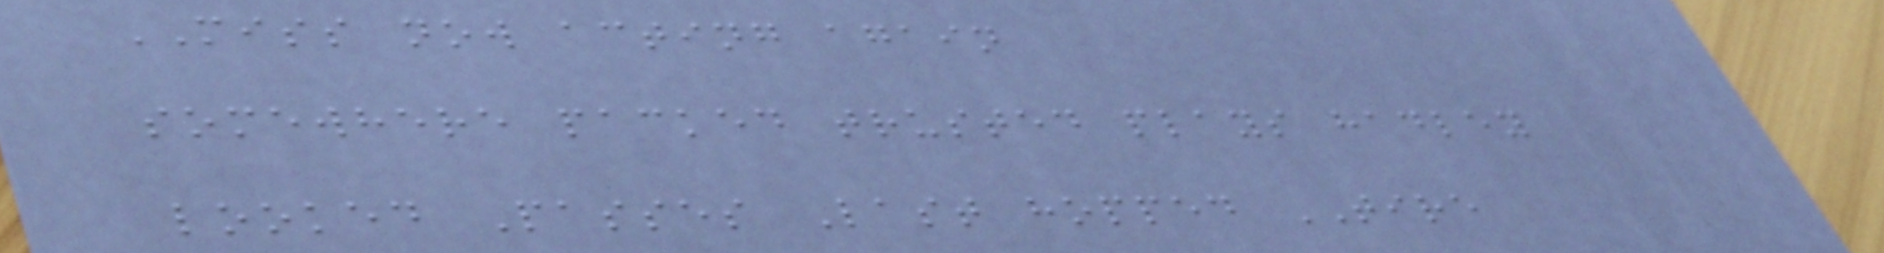MISS now acting again
somewhere packed trusted plays hadley
looked Passes Last hopped TIRE
